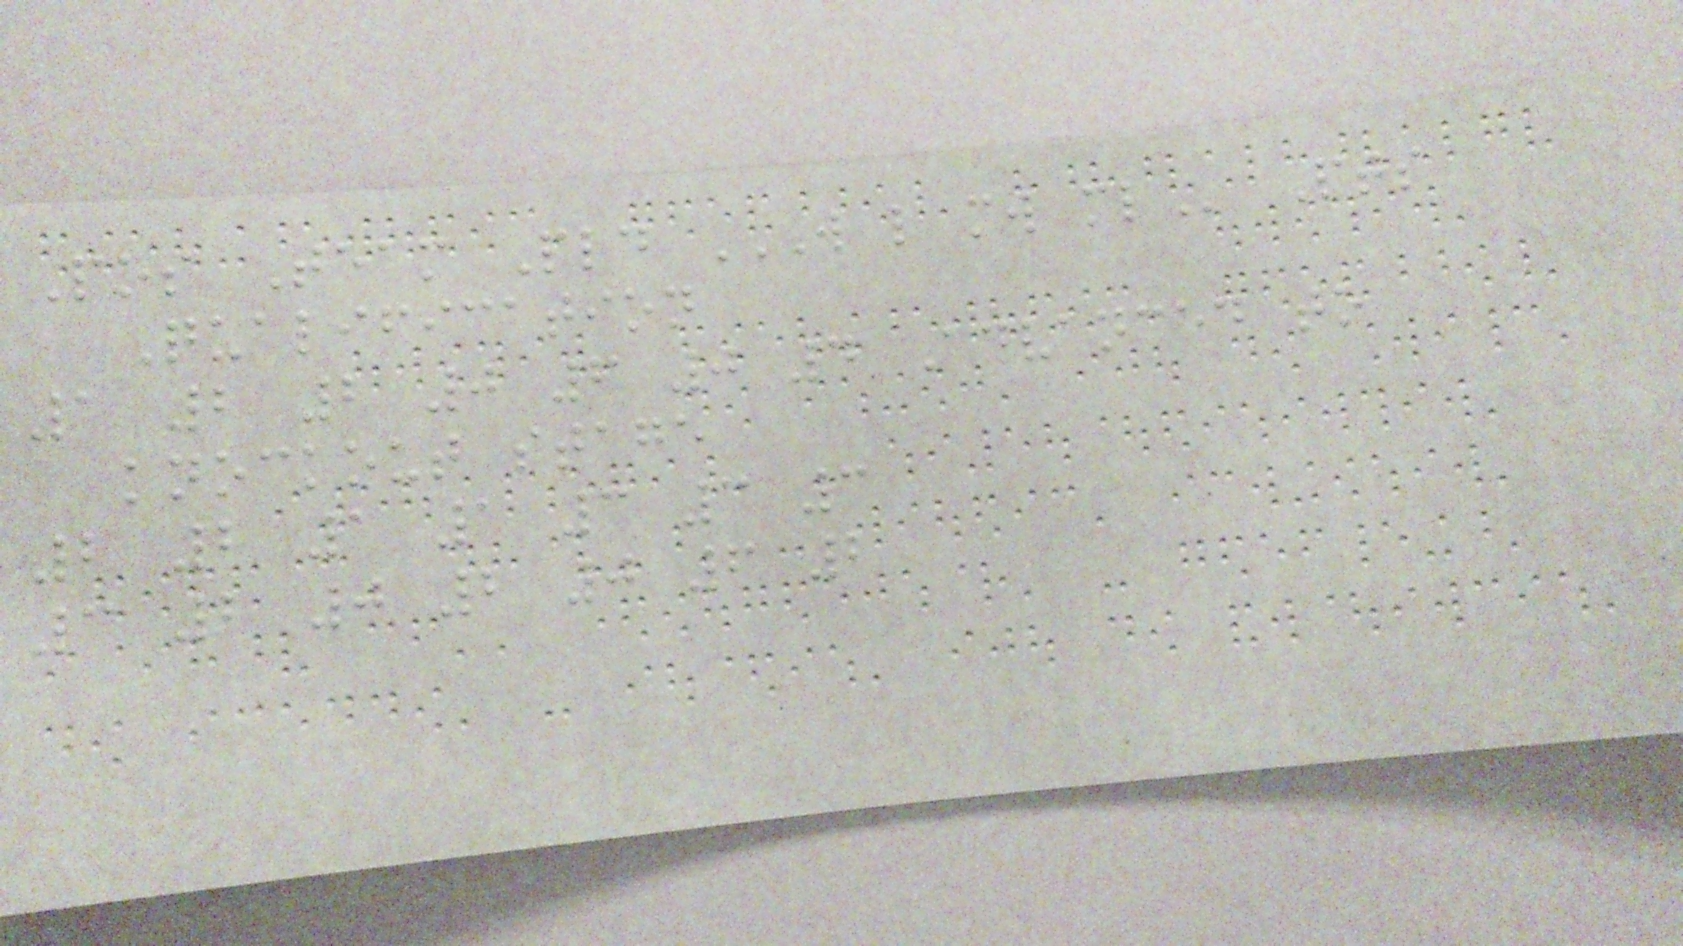Pos Team Pld W L MW ML Pts
Qualification
1 2 2 0 6 0 4 Advanced to
knockout stage
2 2 1 1 3 3 3
3 2 0 2 0 6 2
